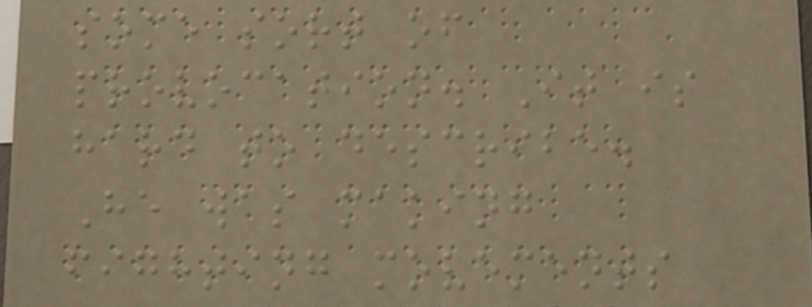some sort of
provocation. It is
hard to describe.
He was making
fighting movements
